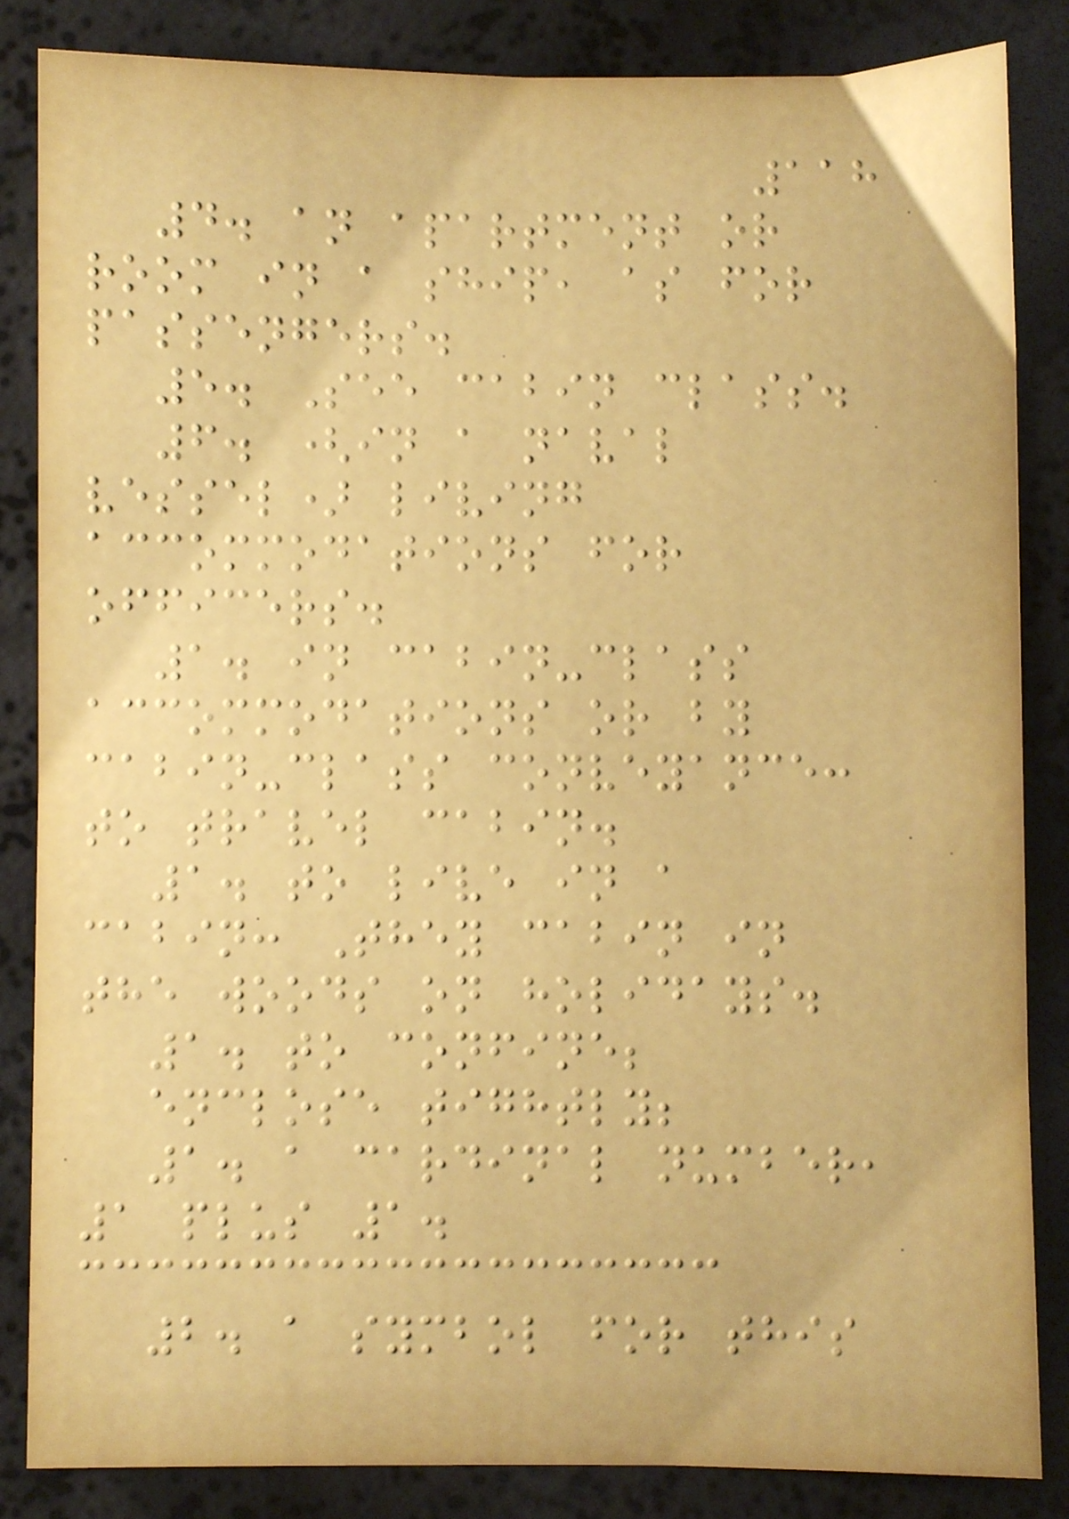118
4. an apartment or
room in a ship, as for
passengers.
5. See cabin class.
6. (in a naval
vessel) living
accommodations for
officers.
1. in cabin-class
accommodations or by
cabin-class conveyance:
to travel cabin.
1. to live in a
cabin: They cabin in
the woods on holidays.
1. to confine;
enclose tightly;
1. a cardinal number,
1 plus 1.
2. a symbol for this
